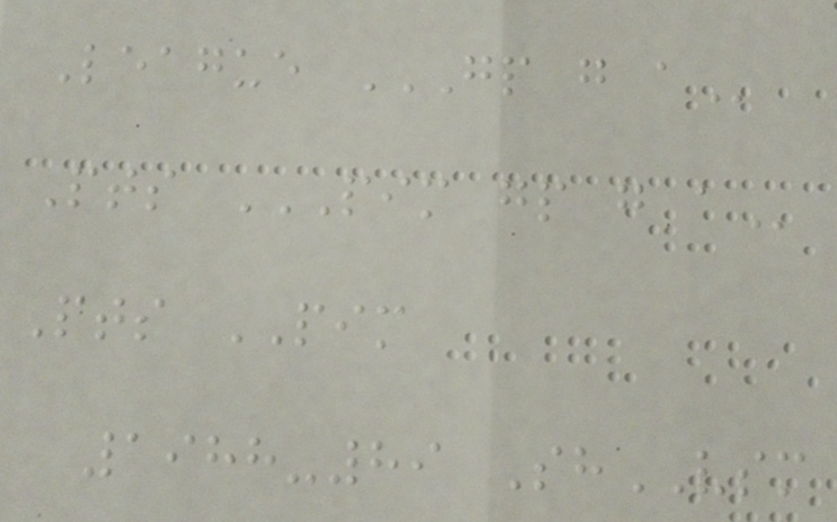League GP G A
Pts PIM GP G A
Pts PIM
1988-89 ShVSM
